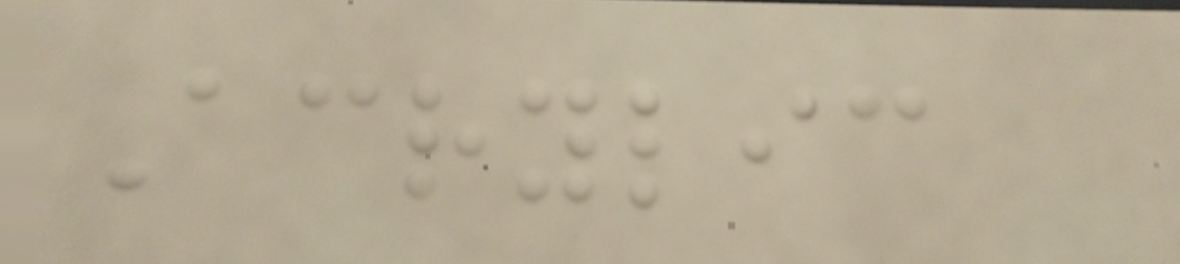Acrylic
